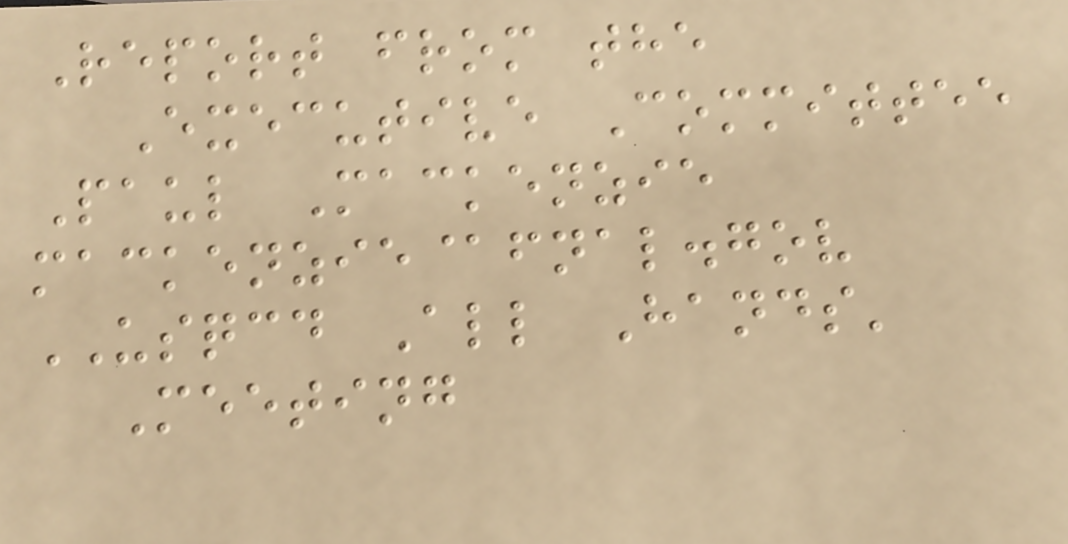Report from the
Executive Committee
Paul Mackenzie
mackenzie@fnal.gov
USQCD All Hands'
Meeting
